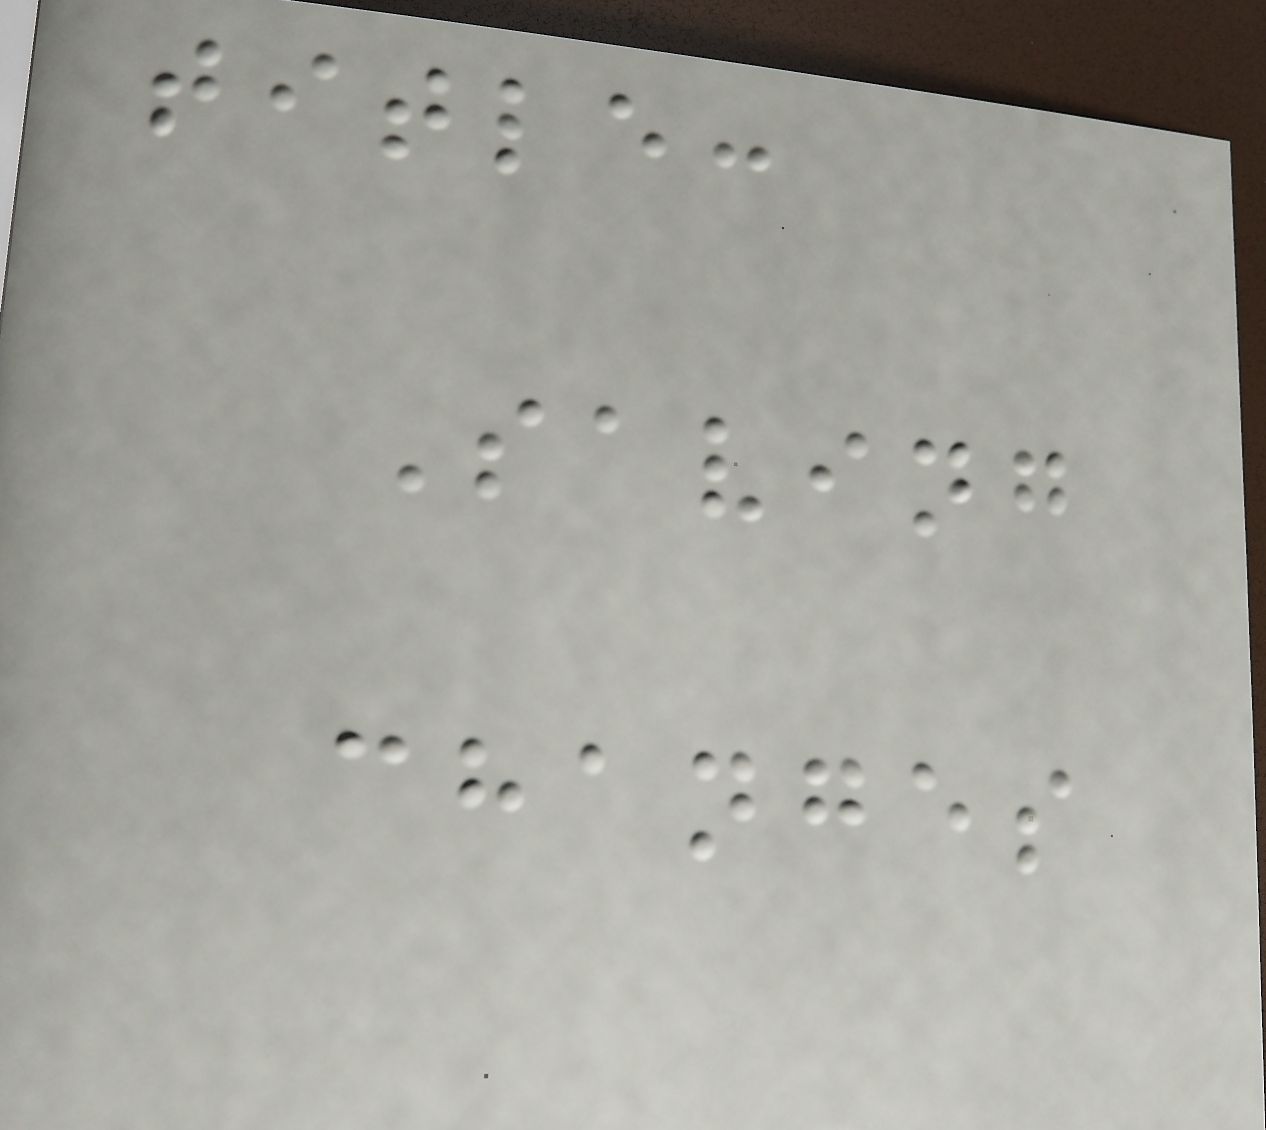title:
Saving
changes
